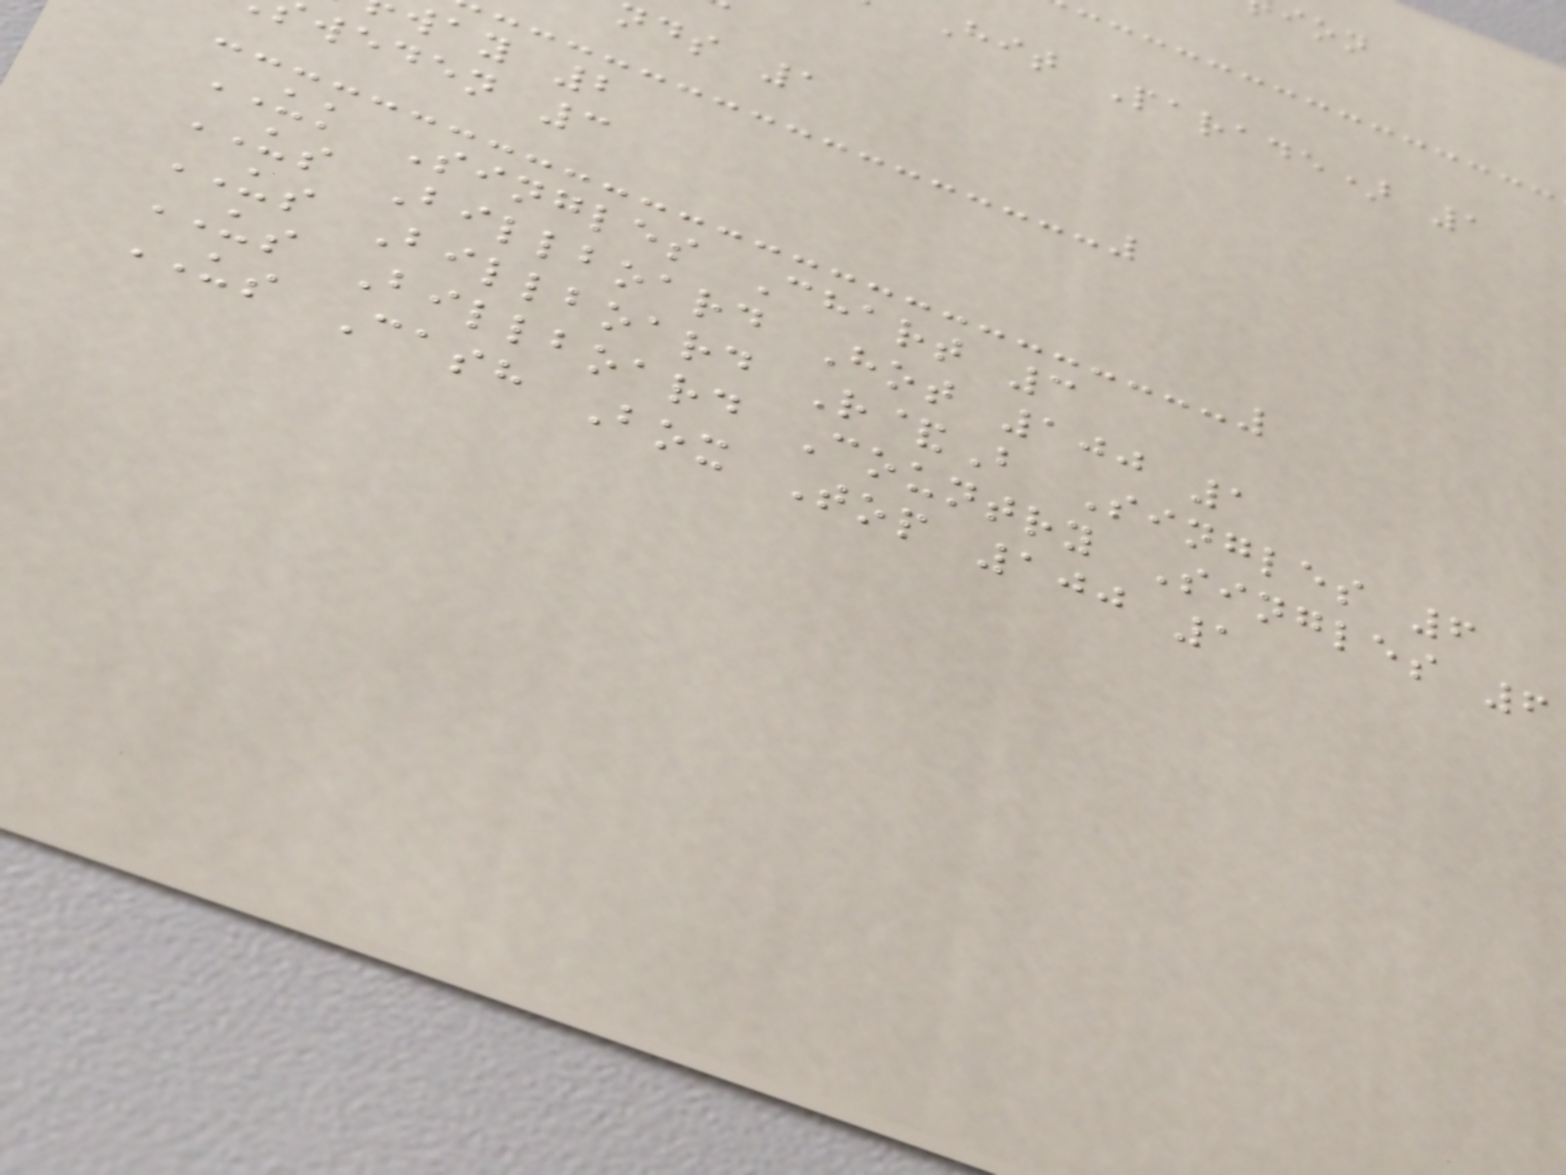Hit Parade) 1
nds 1
way 2
weden 3
UK Singles Chart 3
US Billboard Hot 100 1
US Billboard R&B Singles 6
US Billboard Country Singles 6
US Cash Box Top 100 1
